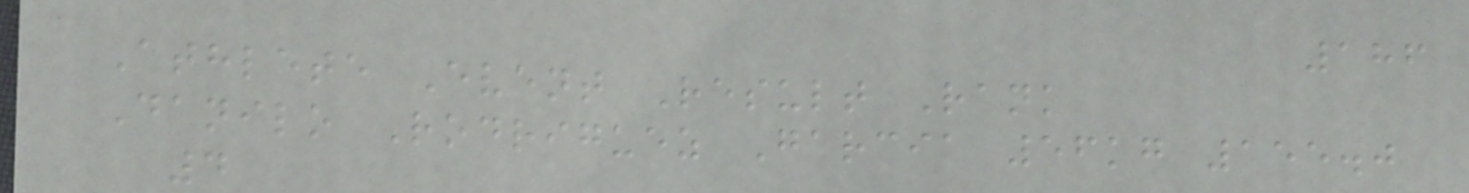186
Athlete Event Result Rank
Danilo Rodriguez Garcia 56kg 155.0
4
